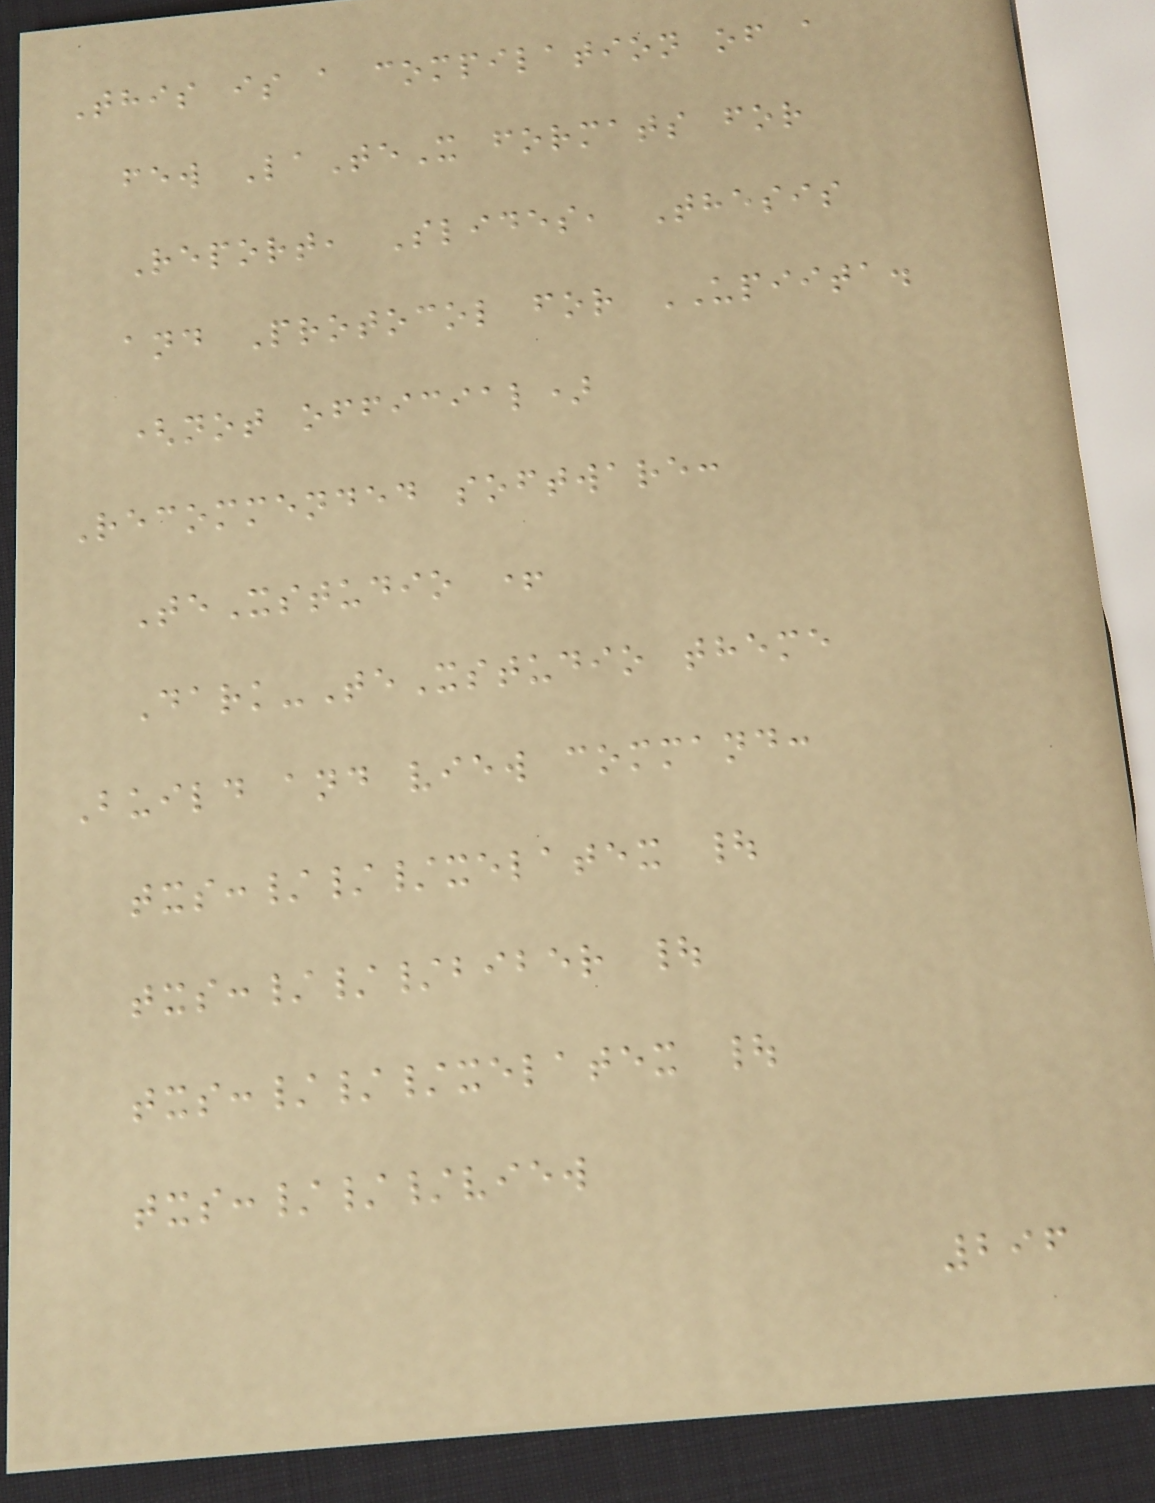This is a compilation of a
few LaTeX formats for
Report, Slides, Thesis
and Protocol for UPIITA.
(not official)
Recommended software:
TeXstudio +
Dark-TeXstudio theme
Build and view command:
txs:///xelatex |
txs:///biber |
txs:///xelatex |
txs:///view
296
